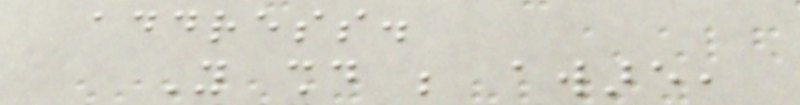address.
You should be aware,
